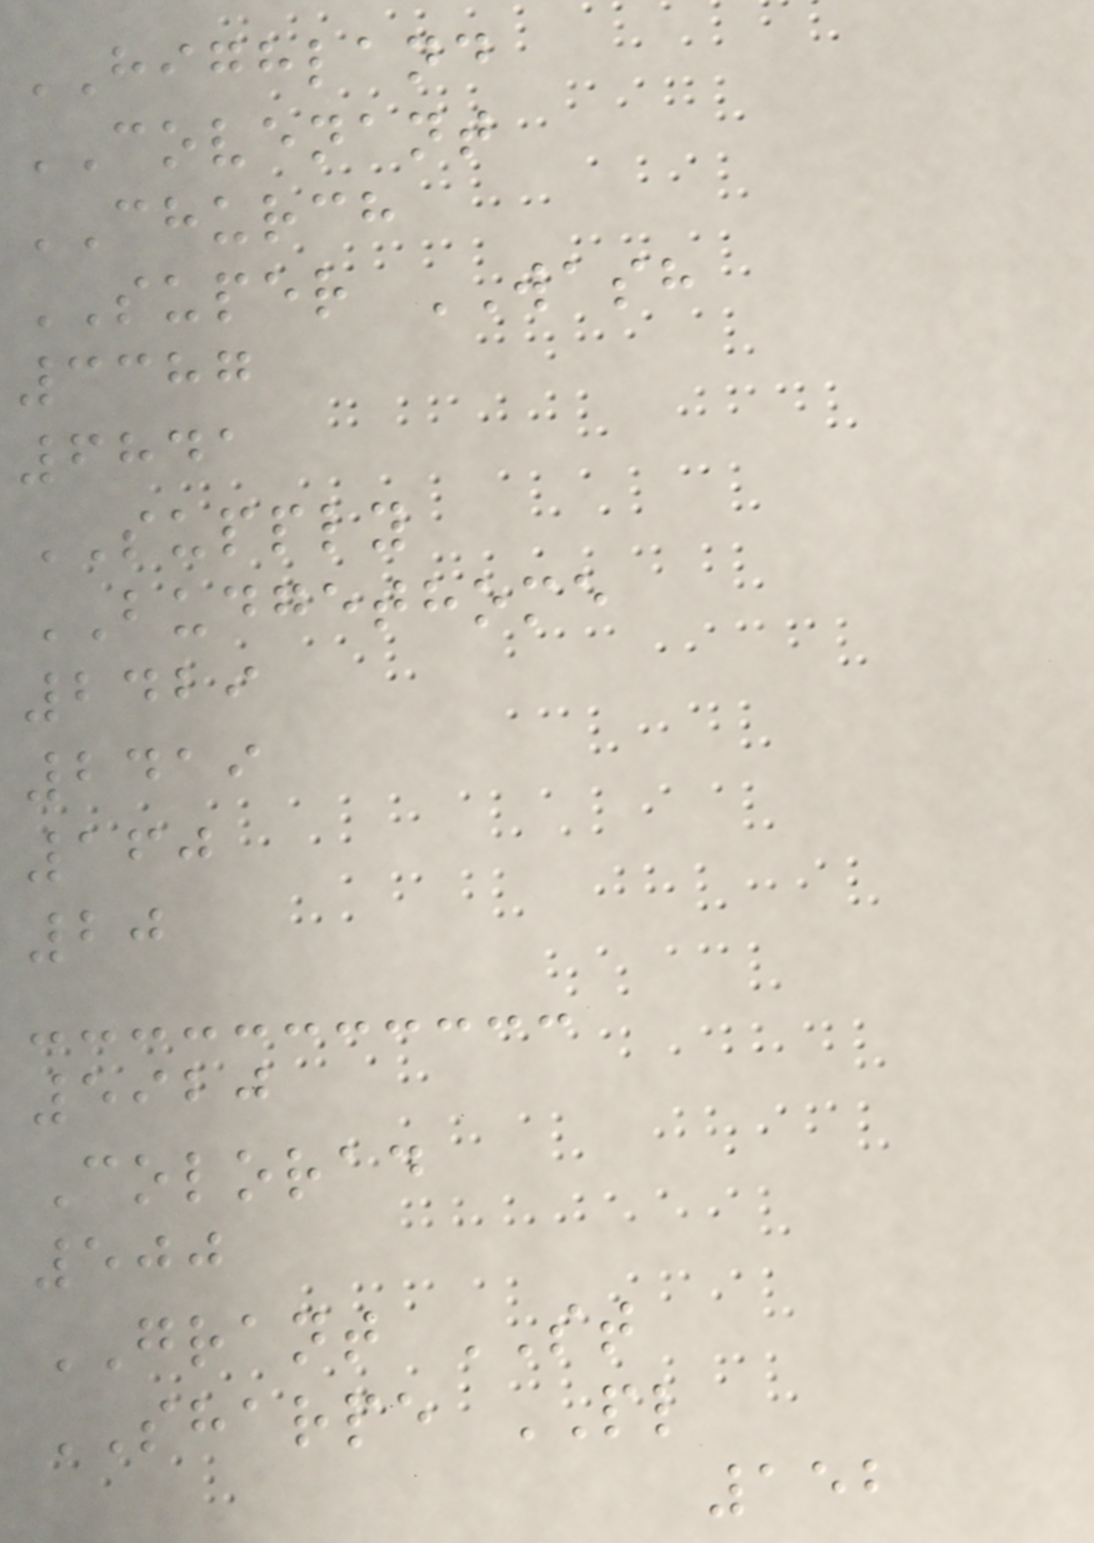HIGHLAND
COVENANT
CHURCH
SUPER WASH
3387
6841
SUPPLY
BUDGETHOME
2429
2419
160
20
5920
Colorad
500
GRANT ST
SHARPE PL
152
